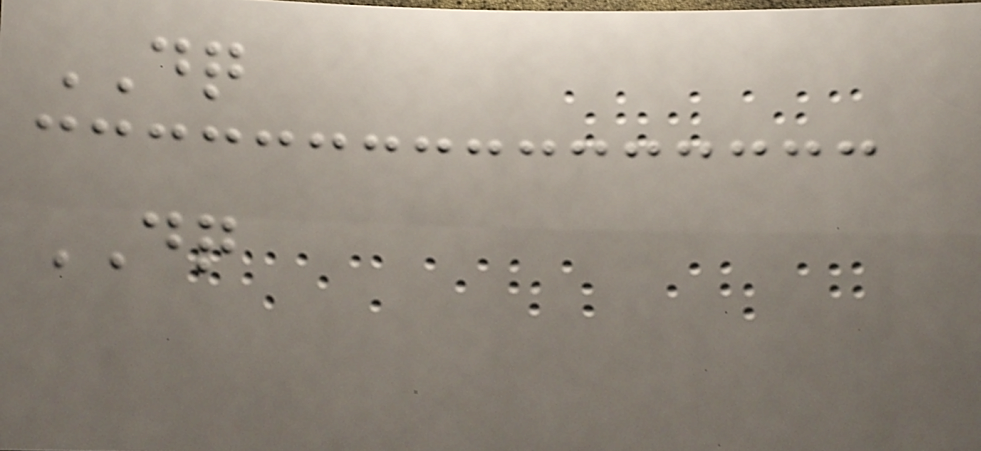DQ
DQ
